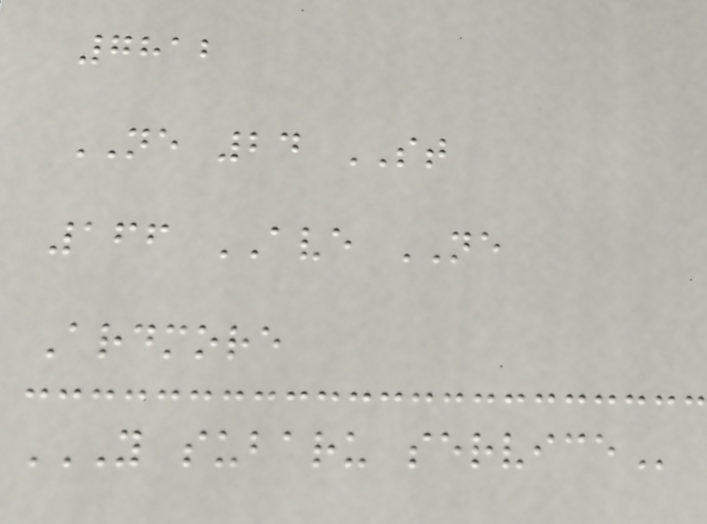7812
NE 24 ST
166 AVE NE
Ardmore
Y SUBARU SERVICE
